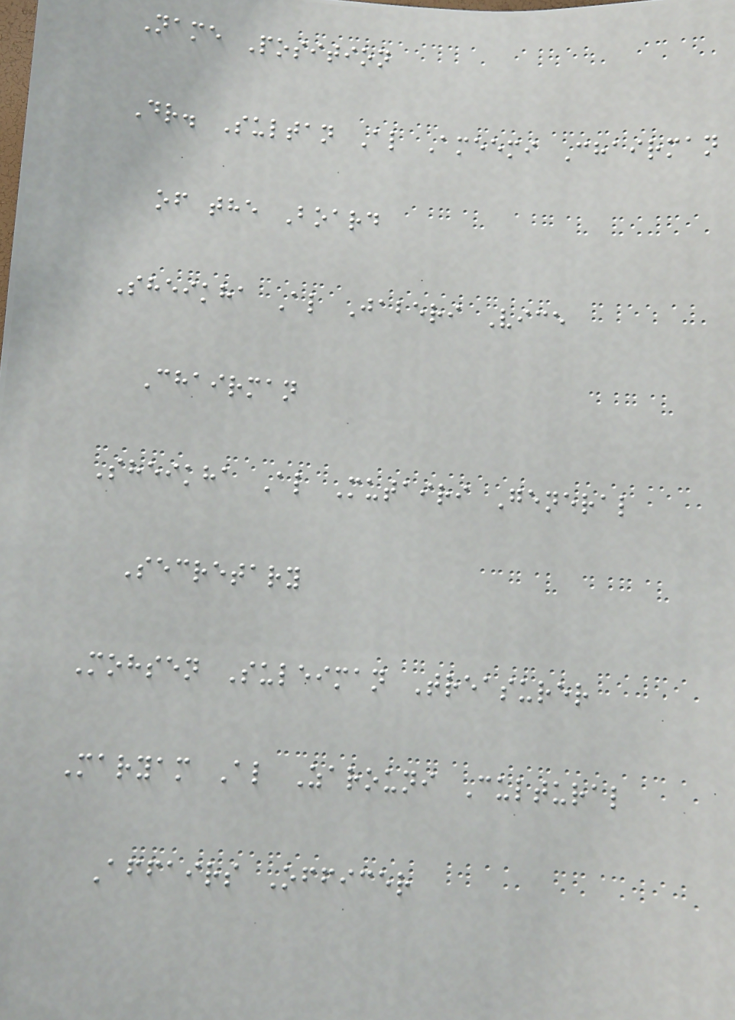Name Position
Dr. Sultan Al Ameemi Chairman
of the Board
Sheikha Al Jaberi Vice
Chairman
Sheikha Al Mutairi General
Secretary
Mohsen Suleiman Treasurer
Maryam Al Zarouni Cultural
Affairs Officer
